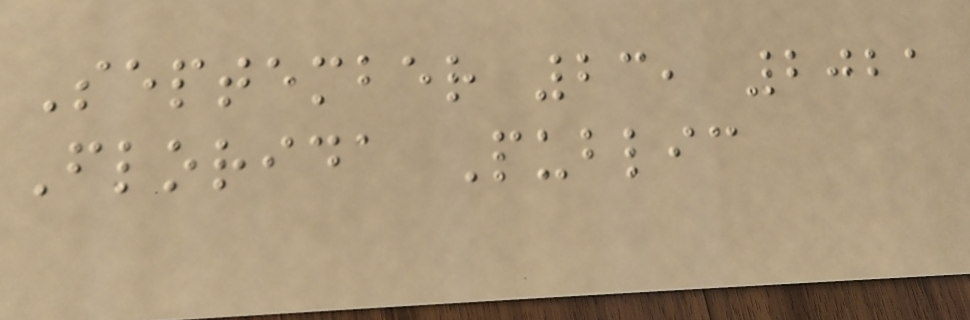September 23, 2021
Florida Public
